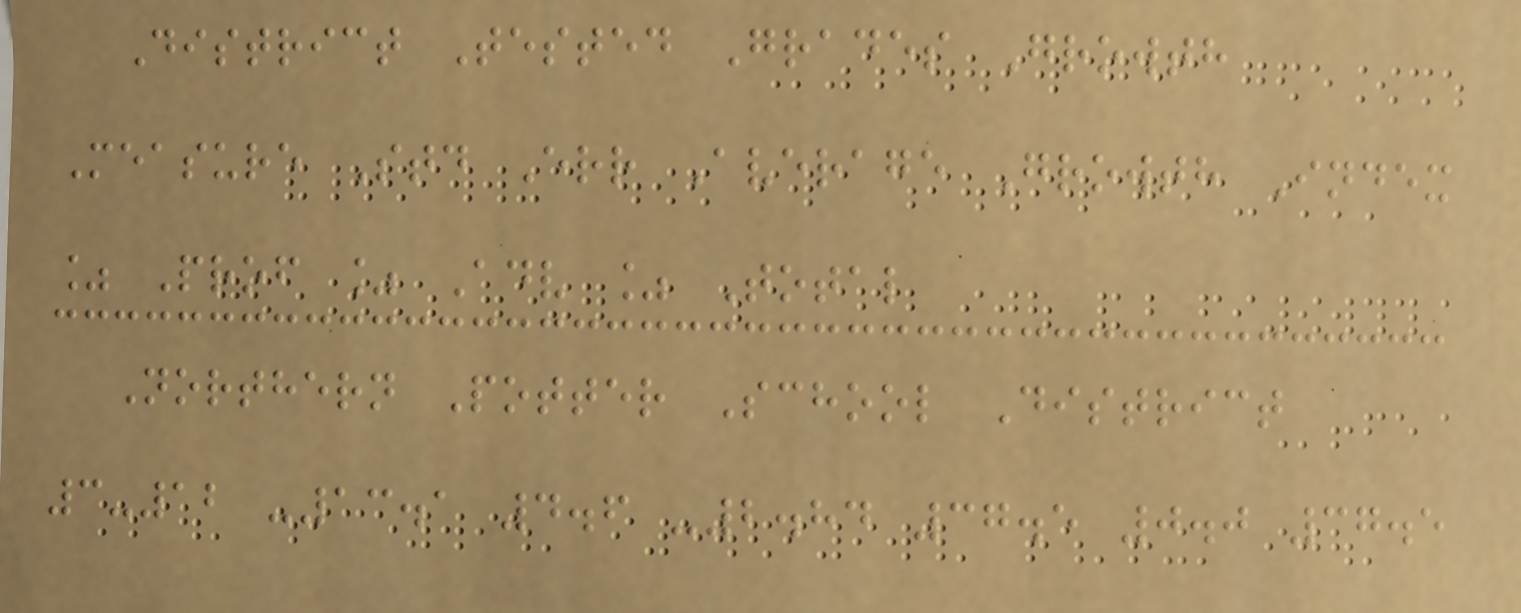District Tested Grades Growth
Measure Std Err Average Growth Index
% Prof % Adv % Total
Northern Potter School District
3-12 -13.1 4.6 -2.84 37.5 0.0 37.5
